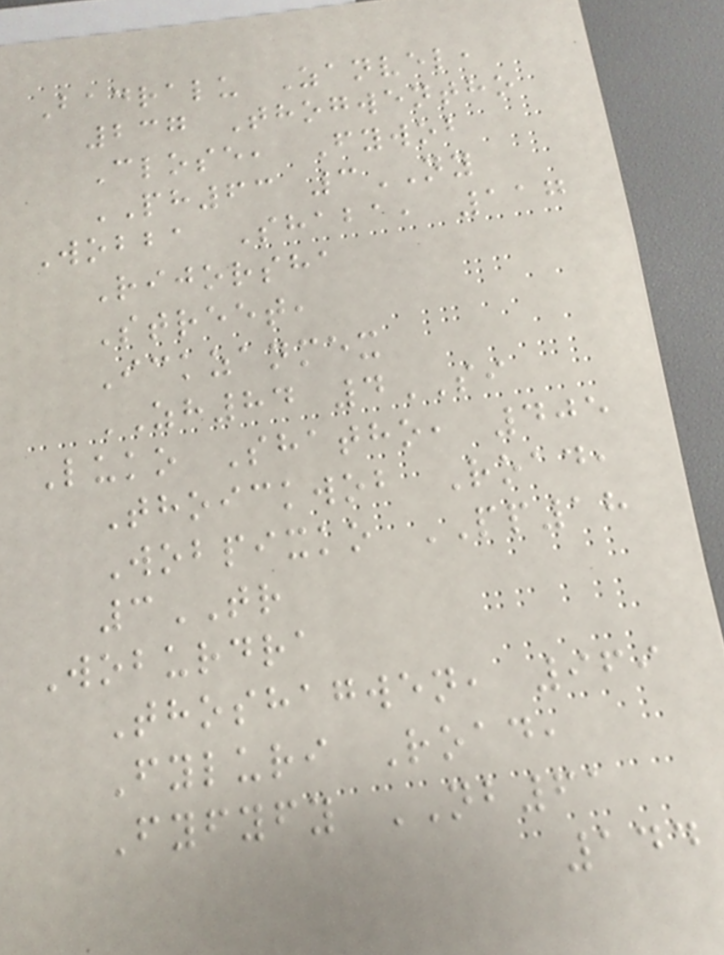Badralu Zanvel,
237 Thogwentho
Close, Fywob
PH63 3NY
Wobba Shaba, 117
Rijorsha
Street,
Ickzanmex
ZH84 4SI
Luko Shatho, 405
Thoickwob Road,
Wobpixko PP18
3TR
Woburdra
Thoshagwen, 969
Fyluri Road,
Fyfyfy NB61
144
